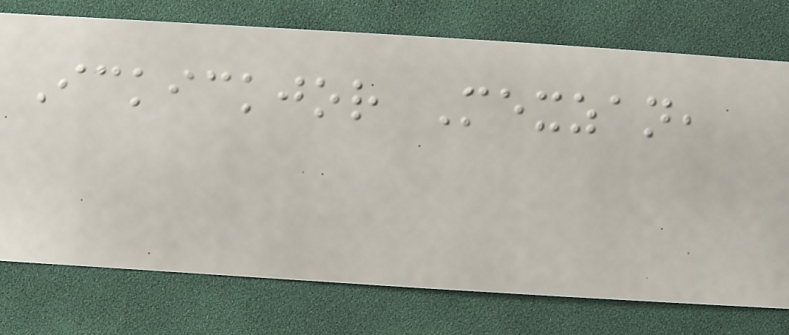Ickickjor Mexzan,
